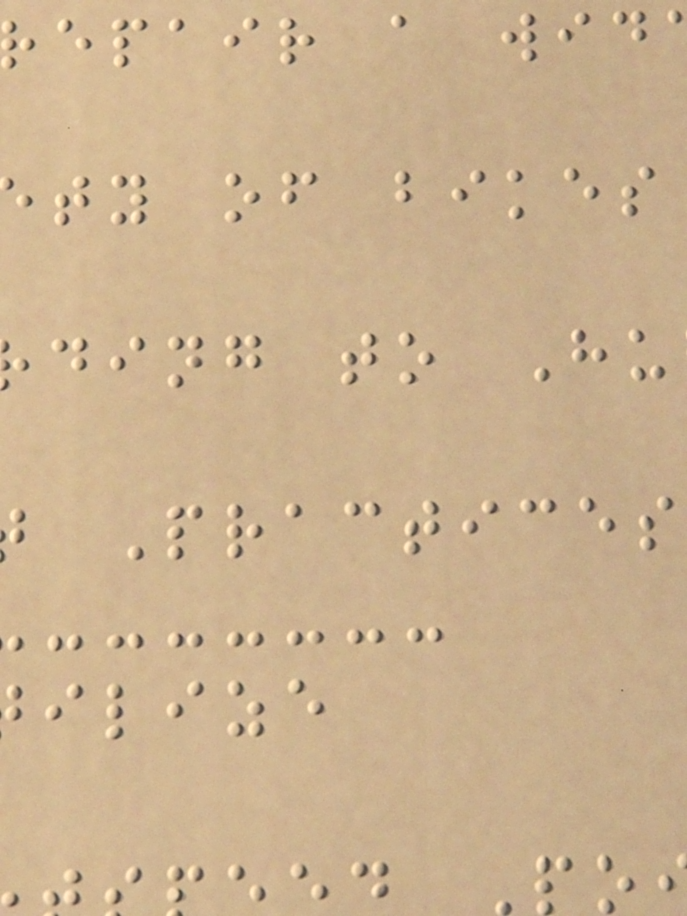repair a wid
ty of bikes
ding to Hu
Practices
ilize
